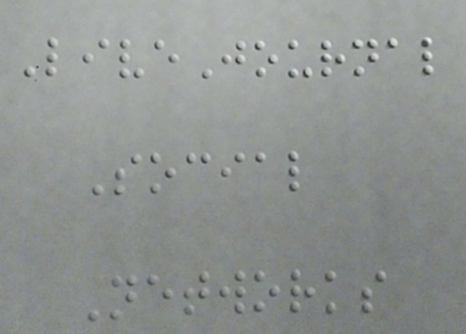LiveJournal
Social
Networks
